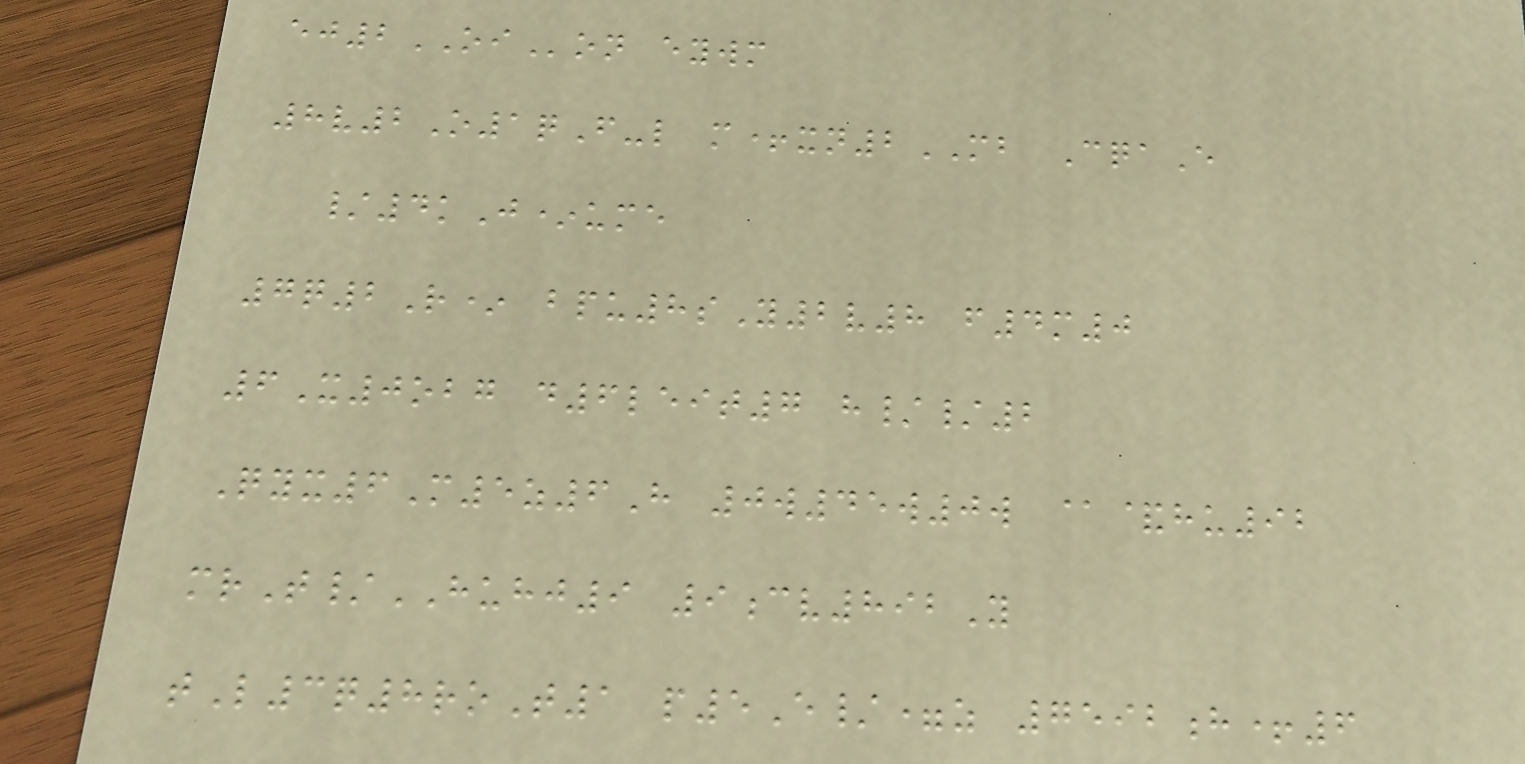ej2OIon eywm
8v2O1qF-l m+xn2MB CqaE
/4kJ*ume
7q2R* bpu8sY2v8 f4m0
6X0obg d6leit7 h//2
Qyx6M5z6H 0w45w0w @&hu92
mrT/HUHJ9 9cv892Y
tL3q8roT1 p5E/=z 7592h+6
